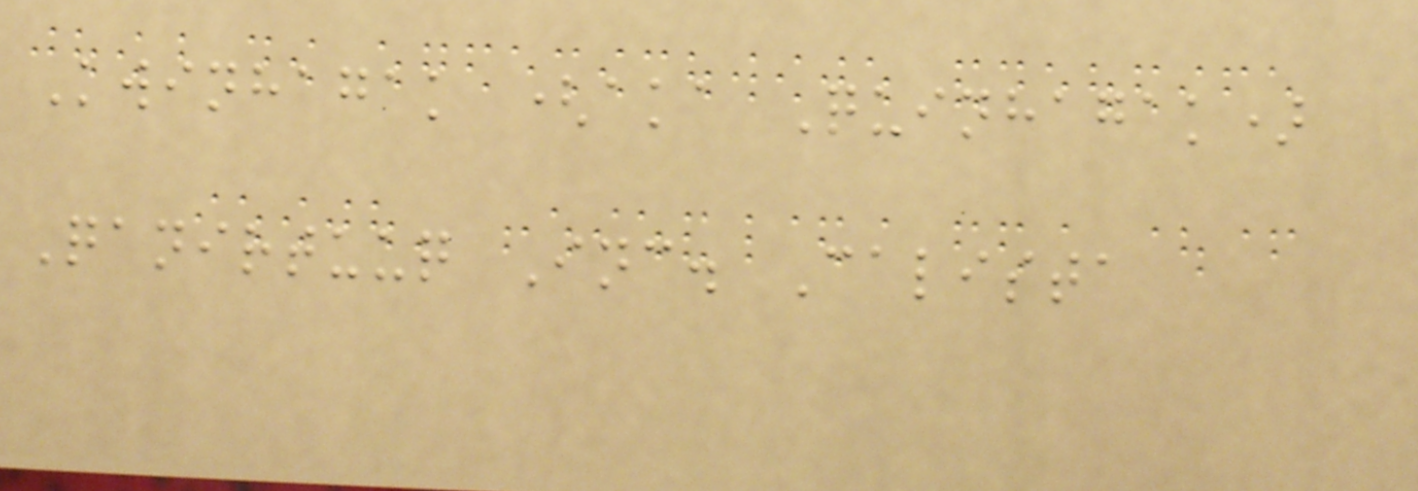Kwinhagak (aka Quinhagak)
Qanirtuuq Inc. Calista
